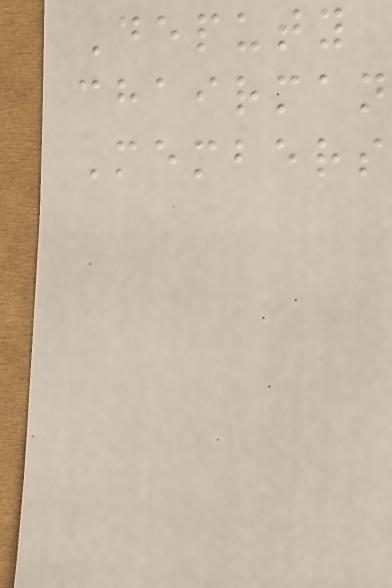Deputy
chairman
Members
